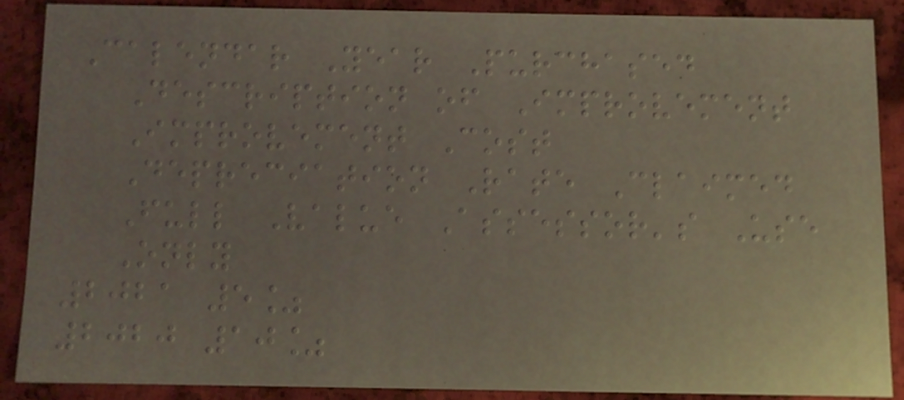Calendar Year Purchased
Description of Improvement
Improvement Cost
Depreciation Rate Claimed
Full Value Assessor's Use
Only
2021 5%
2020 10%
